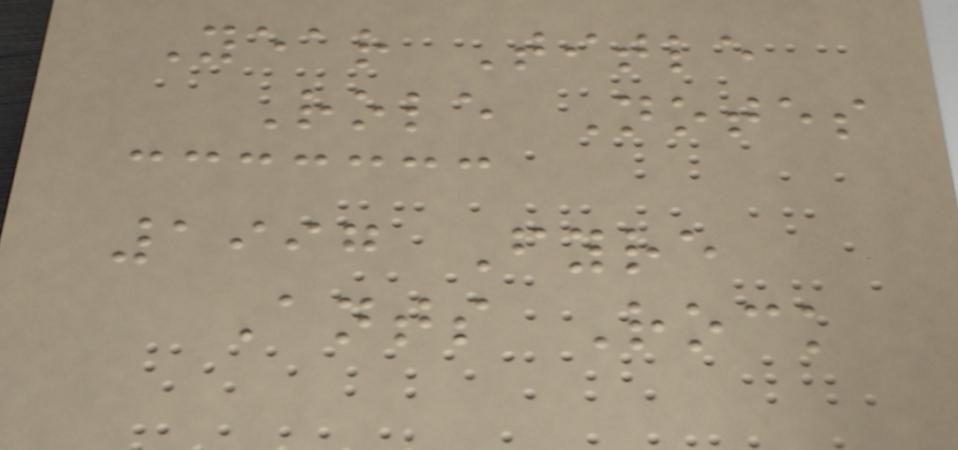Year Title
Role Notes
1997 Fyre
Ants Rock
